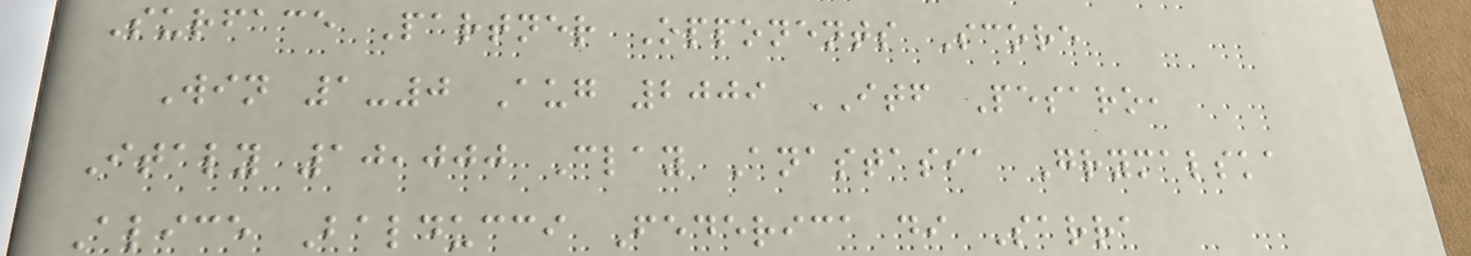Surface Partner Opponents Score
Win 1-0 Aug 2009 ITF Pesaro,
Italy 10,000 Clay Anastasia Grymalska
Alice Balducci Federica di Sarra
